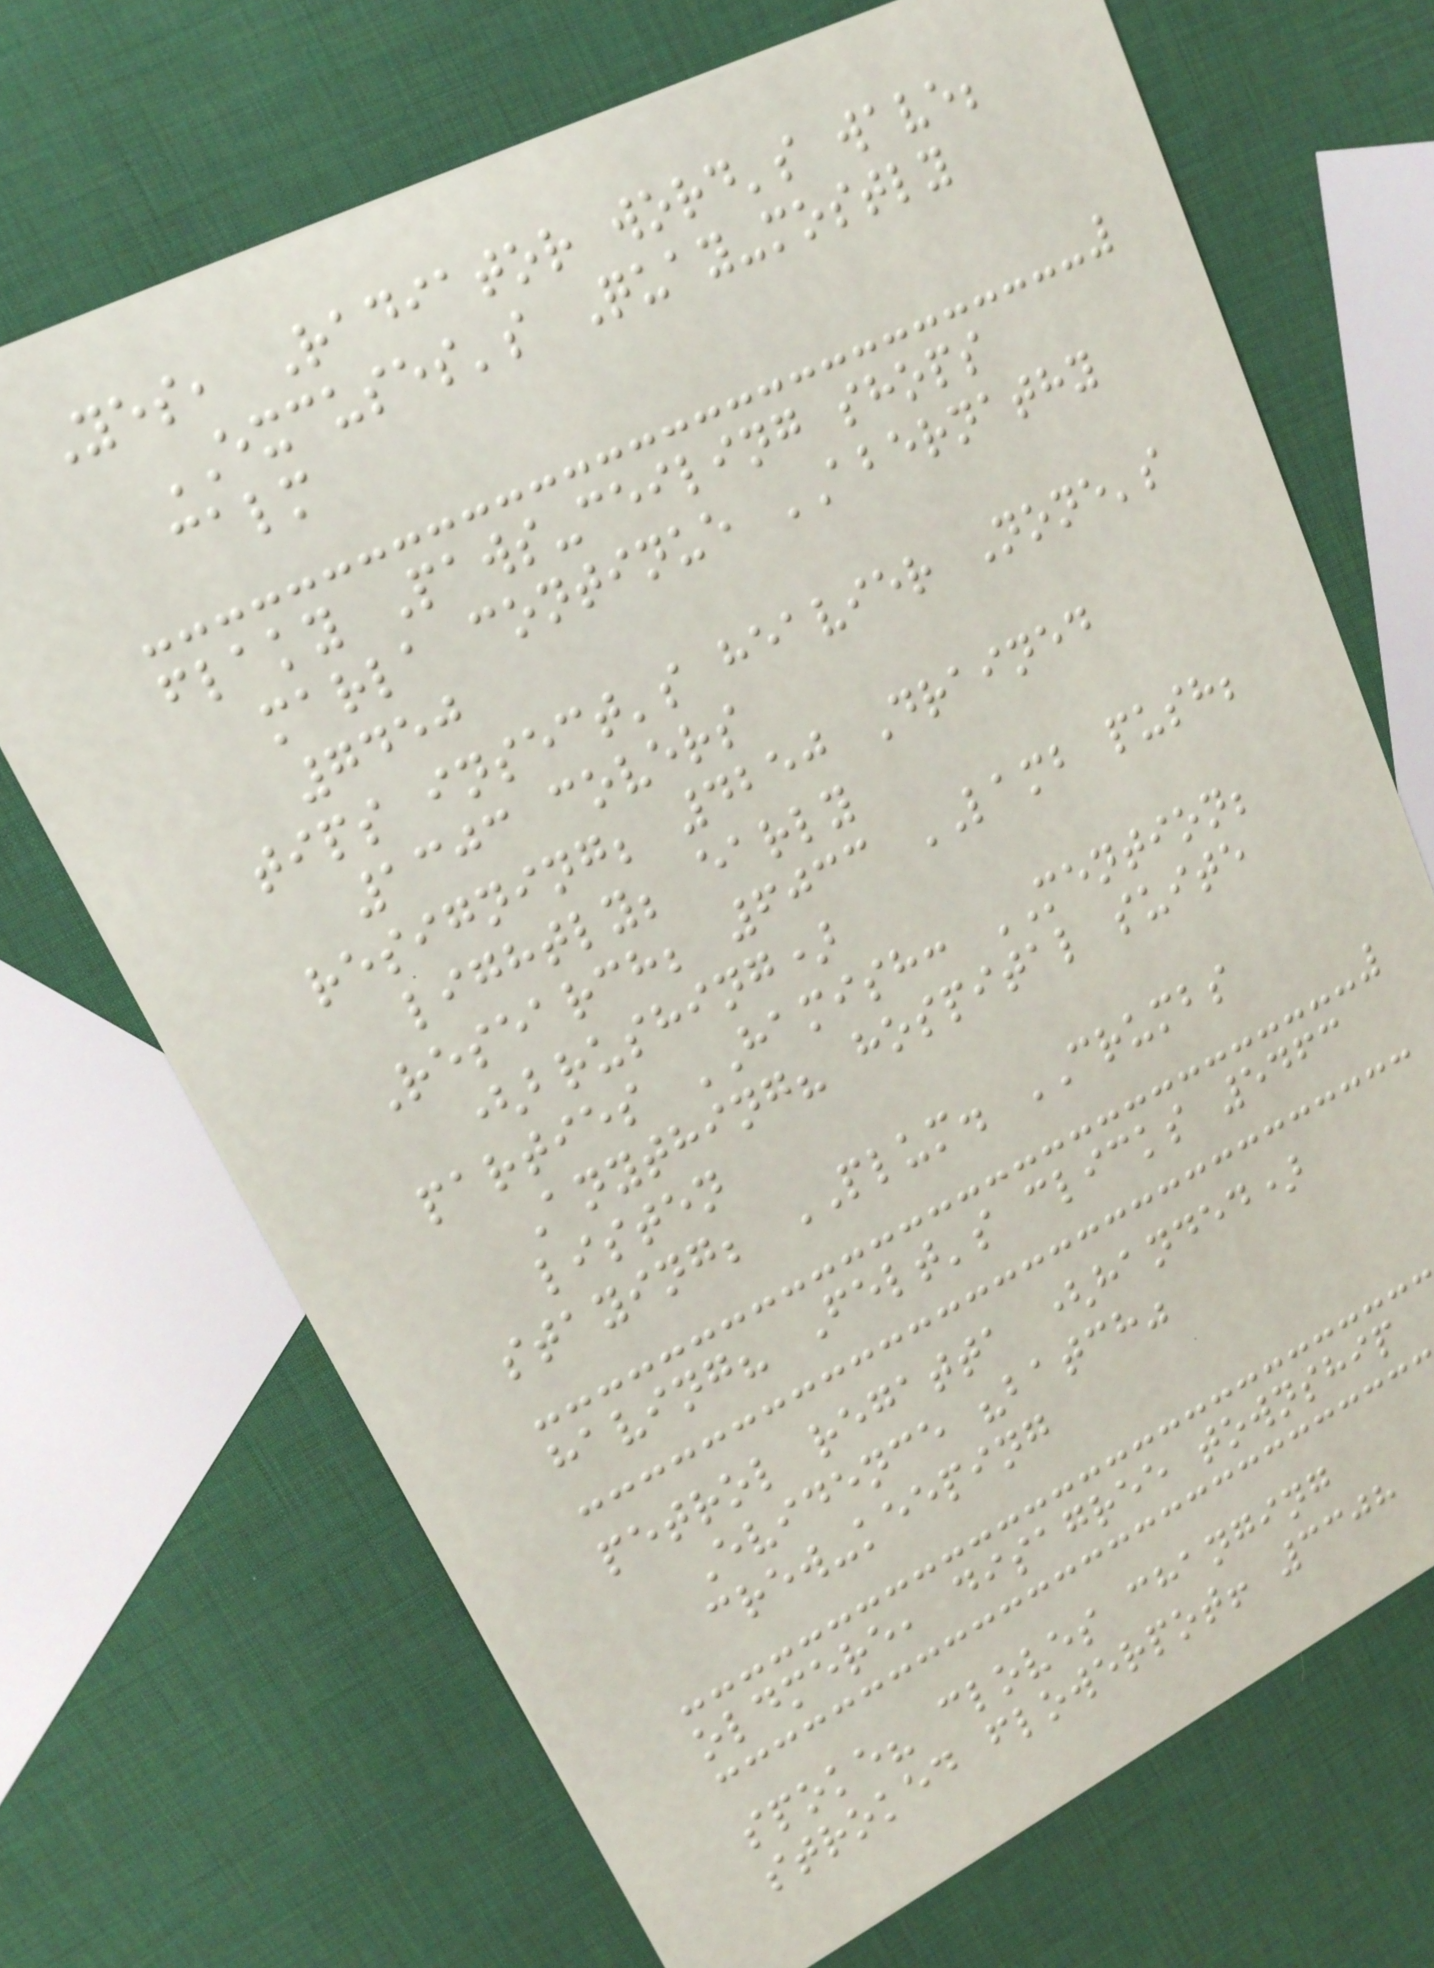Yes, Radiator word's wave;
EXCUSES's Quay-mostly
calm
flaky Paws-ceiling shops
marla continue ABERNATHY
7450
tips insect's heavier None's
1303 covers
resigning; 4250 Drained
lightly; early
Research; 6033 LAMB push;
(brushing)
parties HAMISH: MENTION;
Anything? hospital suite
listen
staying; PLUM. CRUMBS
having? Felt's clicks 5463
petrol regatta (handed)
Evidence "batch"
crew-keeping
oldmere, disagree township
spoke? cloves changing
stroked flowerpot! 3308
